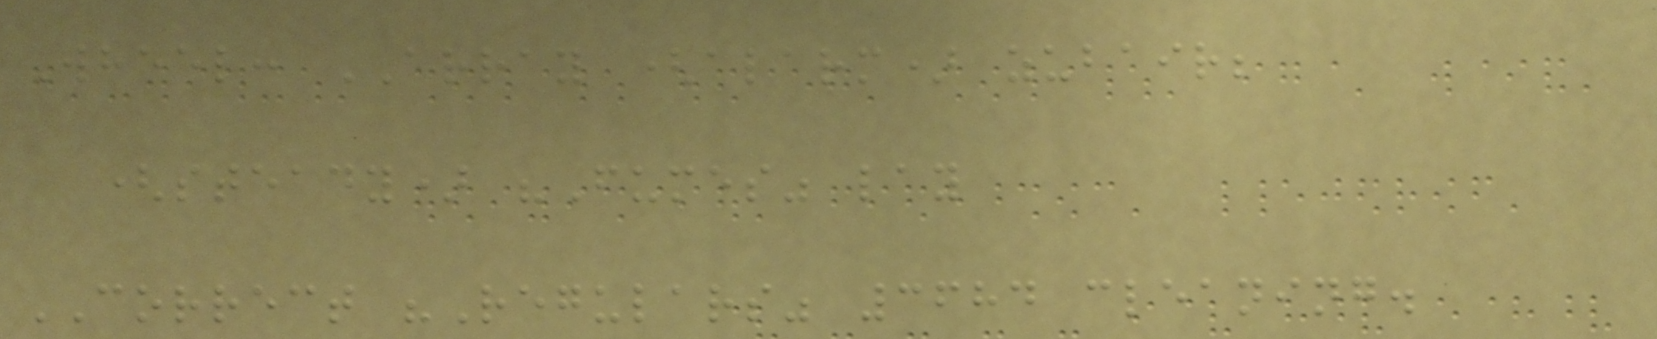Wheel: ARRAY (alarm) zubair;
(steady) "Fumes" lay
CORRECT "Regulars" 3684 cleaning.
